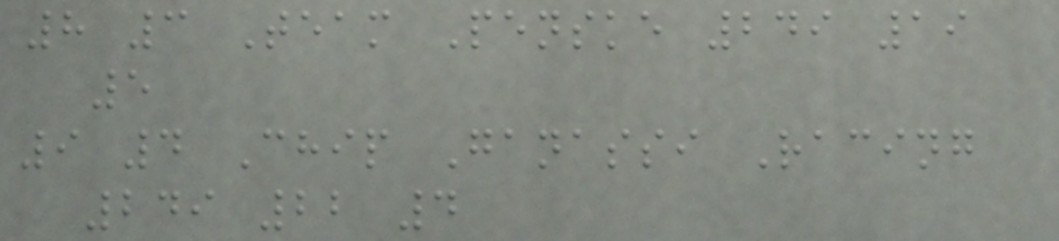8 3 Team Penske 249 19
5
9 4 Chip Ganassi Racing
249 22 4
